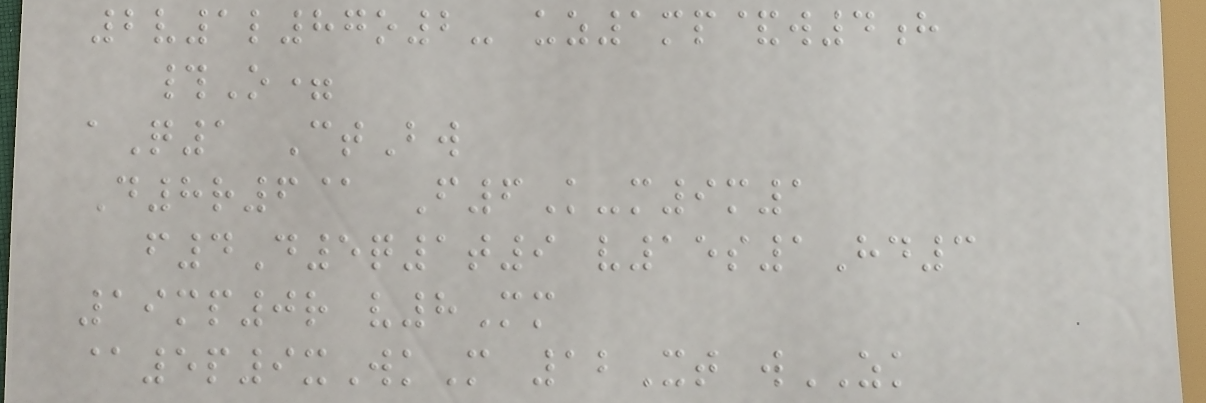2v1l87o2- uz1mp&w4h
#O=
aQ1 CtBw
D8r6@ F6K-m9m1
f4D5q1t9 v15s1Hd3
19mp0r v8Mm
@5p9xWkM 12Xt wZK
